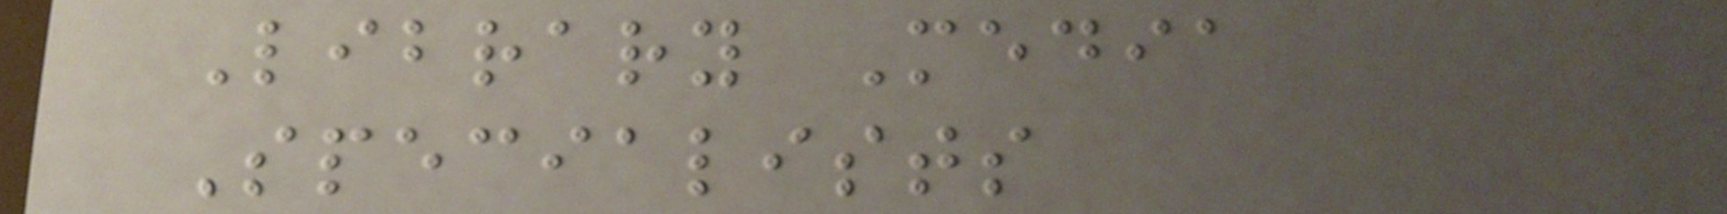Library Media
Specialists
